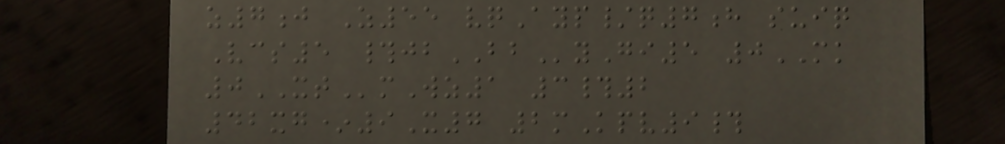z7j Z55 vqAyp/q7h suiq
Vcs5 #jbBByGi5 0MK
0XTmWz1 3#2
42xg*9X7 2mKpv9#
